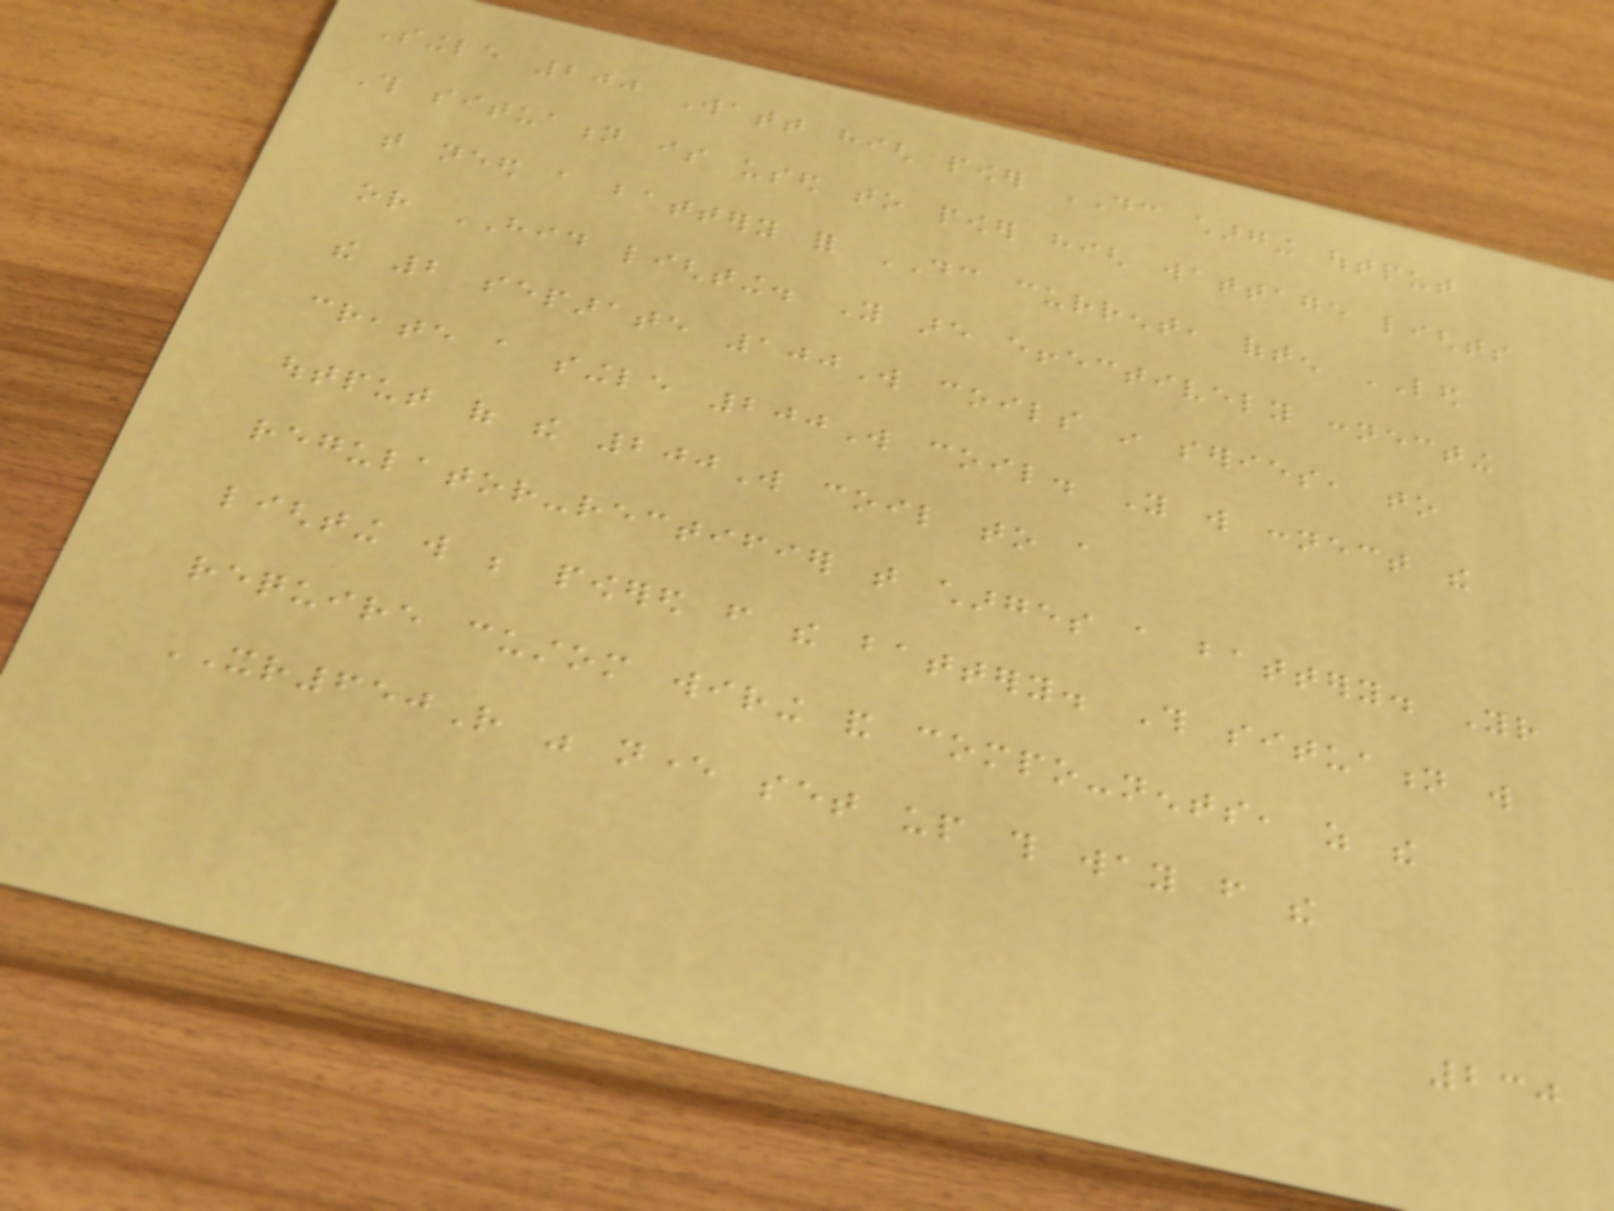Single 200 Watt high power DC charging output
This situation is used to power high wattage lights
that need a battery for DC current, often LED
or HID lighting. You are effectively connecting
the 2 separate 100W coils in series, to
create a single 200W coil. You will connect the
output of the 200W coil to a
regulator-rectifier that charges a battery. Your
lighting will be powered from the battery. This situation will
require custom wiring and compo-nents, as the
XR650R was never set up this way from the
230
